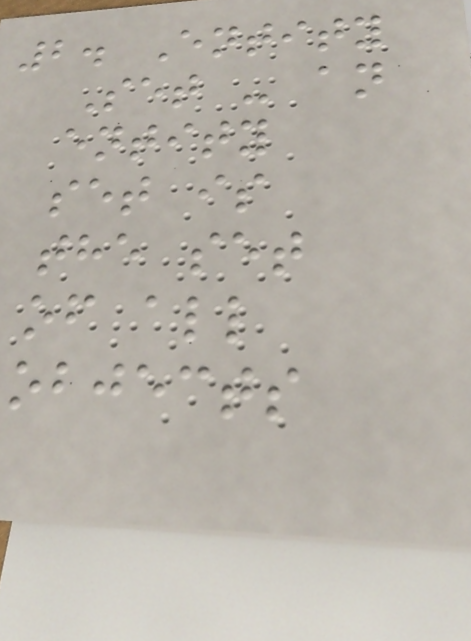2. Entity
Set - an
entity
set is
the set
of all
objects
